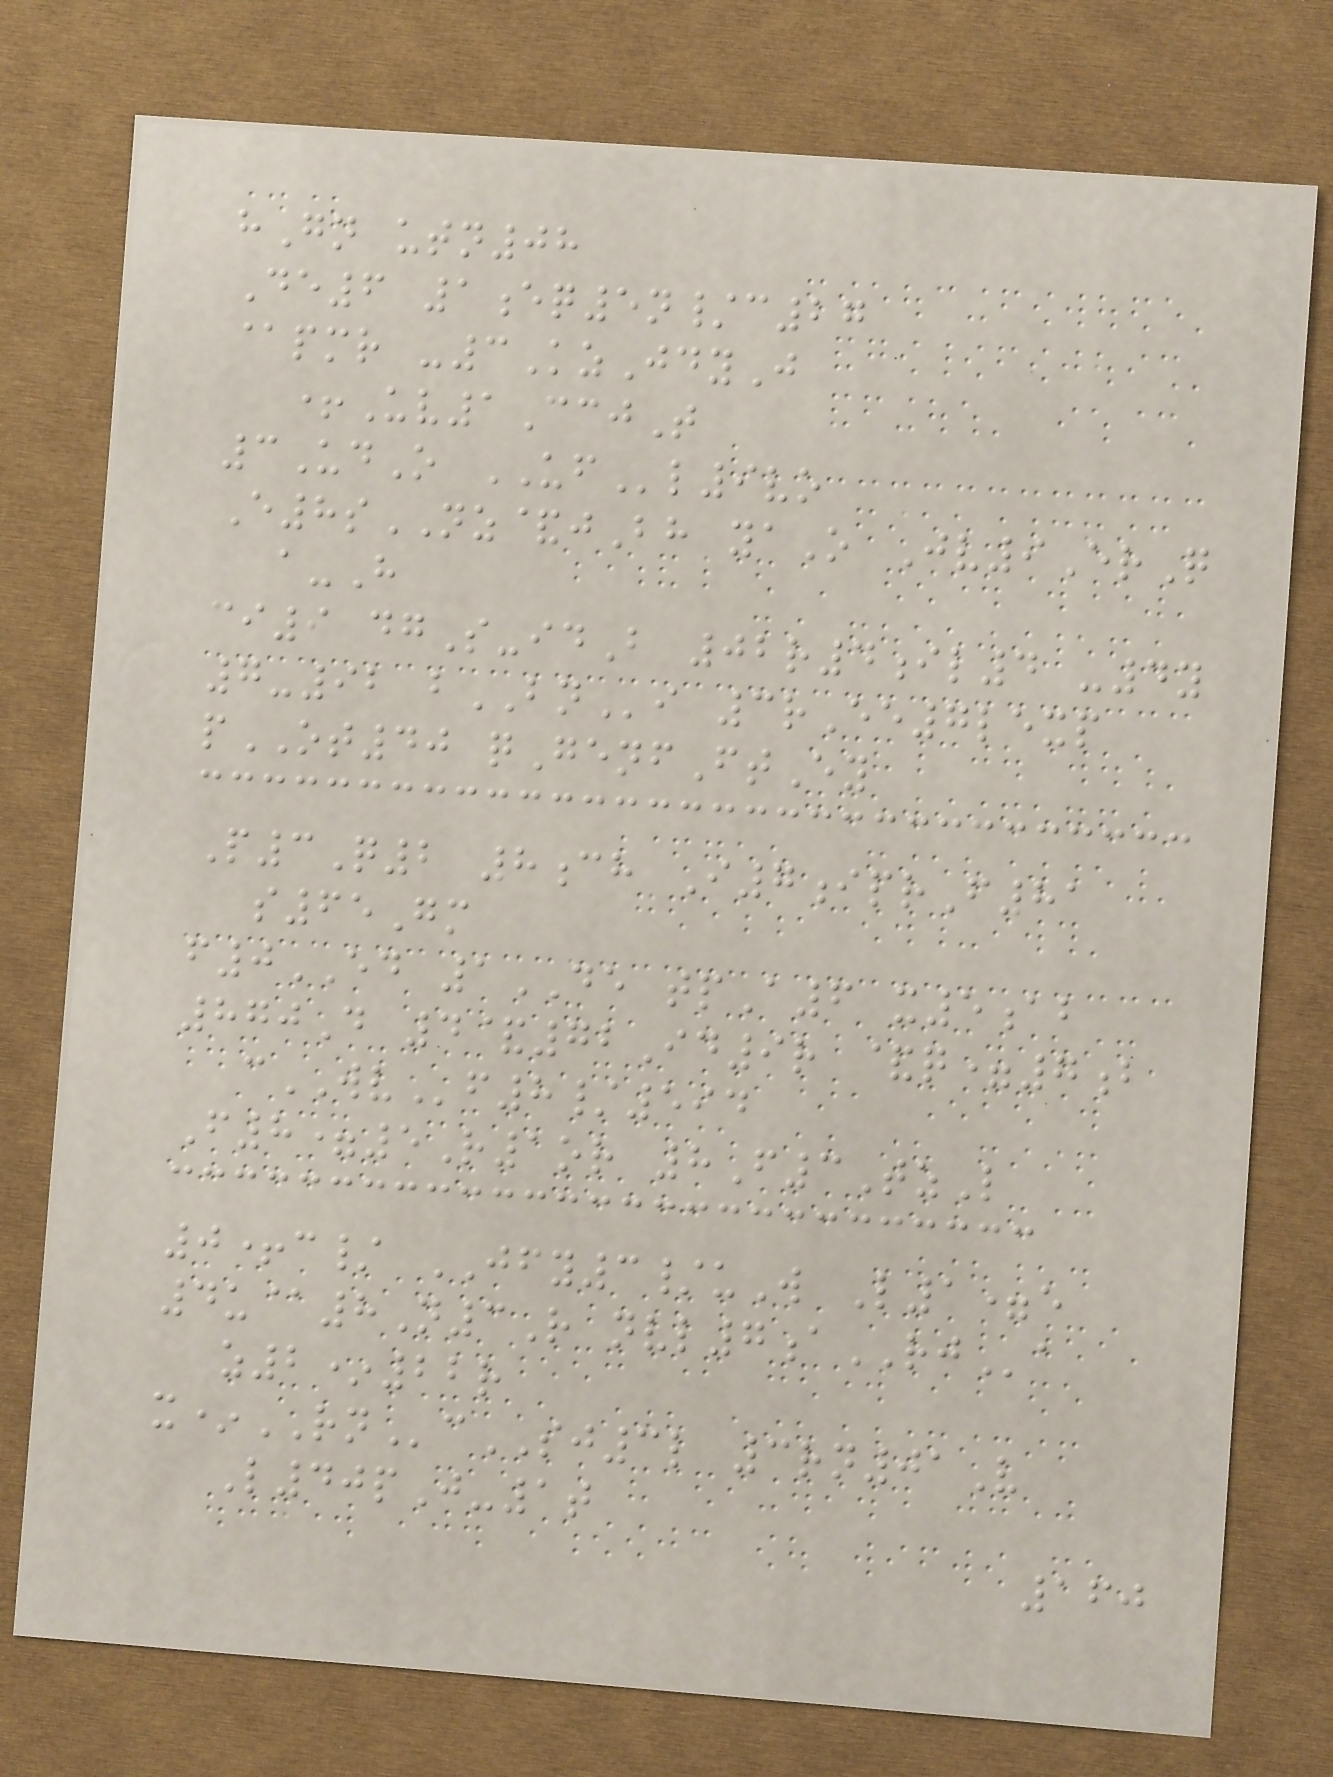hGn utn08
De6 1eq5n/c27
@pmr -3KzJdyJ
+Uv1CcjT
3UdO UFl9vo
E8sNZ&jBh yaO Jv9ErQ
a-H
ci9 dgS-idB 02r4il4 -4y
7-92 bBNi 3rEe7lexp
pOT40 qGenfFtEy
P3Q2 8ch I7iprF81
s65Gm
f0ED 1DE tpA6 x5ab
870D 4&72Id9r &q=7b
cWVf8/594
F8=5R1or 8F3TzL
0+c/ JFY3/uW L1=e
4u@8N3R nvl7aRJa
z2*22r
x*RNcSJ3l 3rn01V
L40pJ-1t
160
